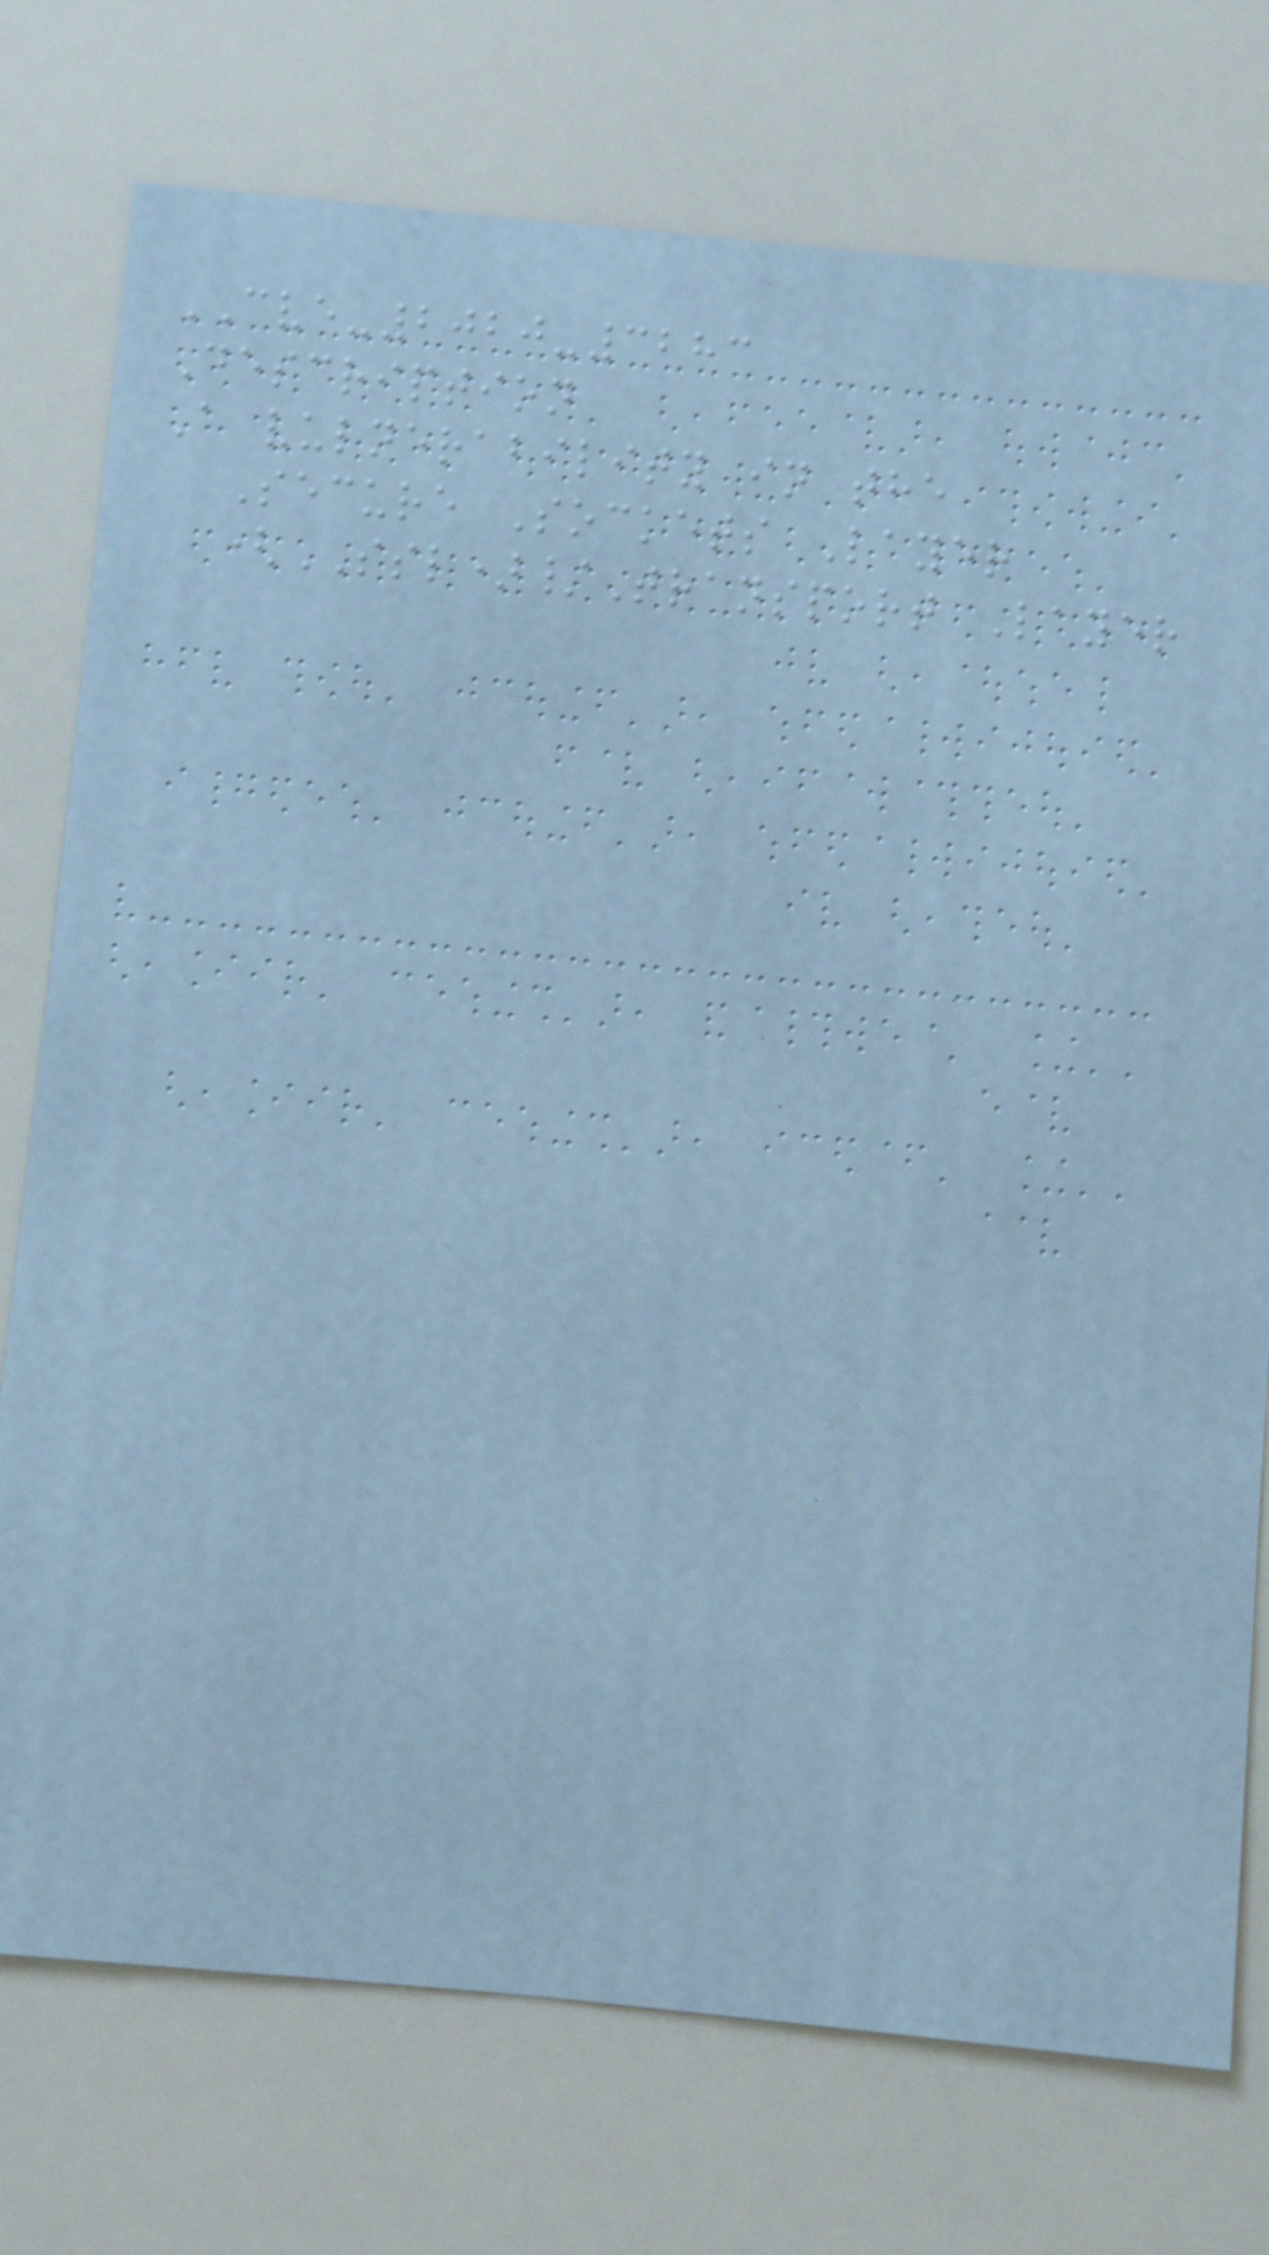CVE-2020-3283
Description
A vulnerability in the
Secure Sockets Layer
(SSL)/Transport Layer
